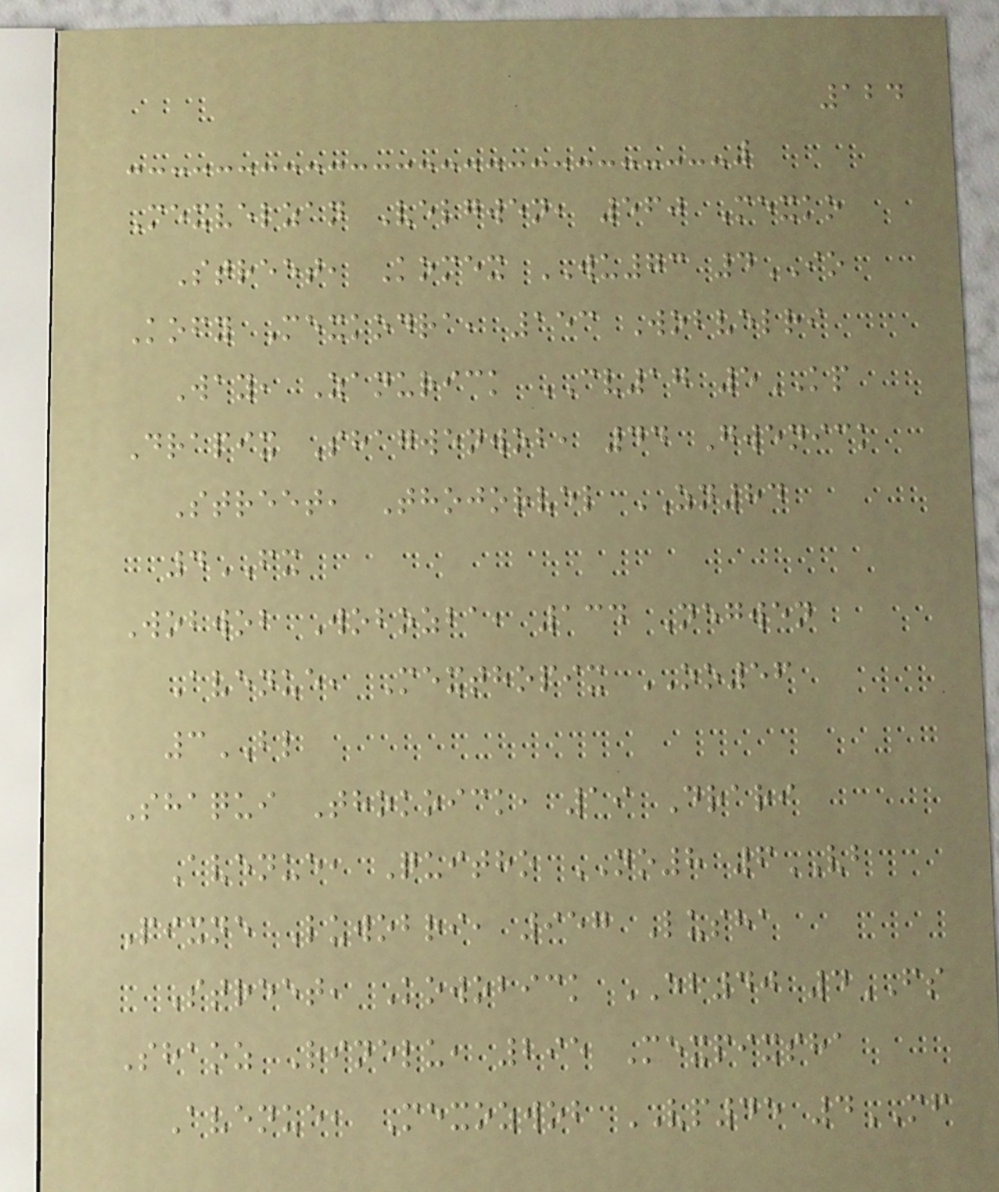124
Mexvelzan Velgwen, 560 Mexko
Street, Komex WU73 4IO
Kofy Mexkodra, 153 Wobvelri
Way, Zanurick CV17 5KP
Drapix Shagwenwob, 44 Gwenick
Street, Thojorvel ZN84
4FX
Wobwob Wobozba, 134 Negwen
Avenue, Mexthopix OO56
3BL
Shaqui Thokoick, 19 Drari
Avenue, Quitho NO8 6VB
Pixne Luwobri, 957 Lusha
Street, Kowobick EB40 4FS
Shaoz Rinelu, 295 Mexpixsha
Avenue, Mexozwob VP45 4MF
